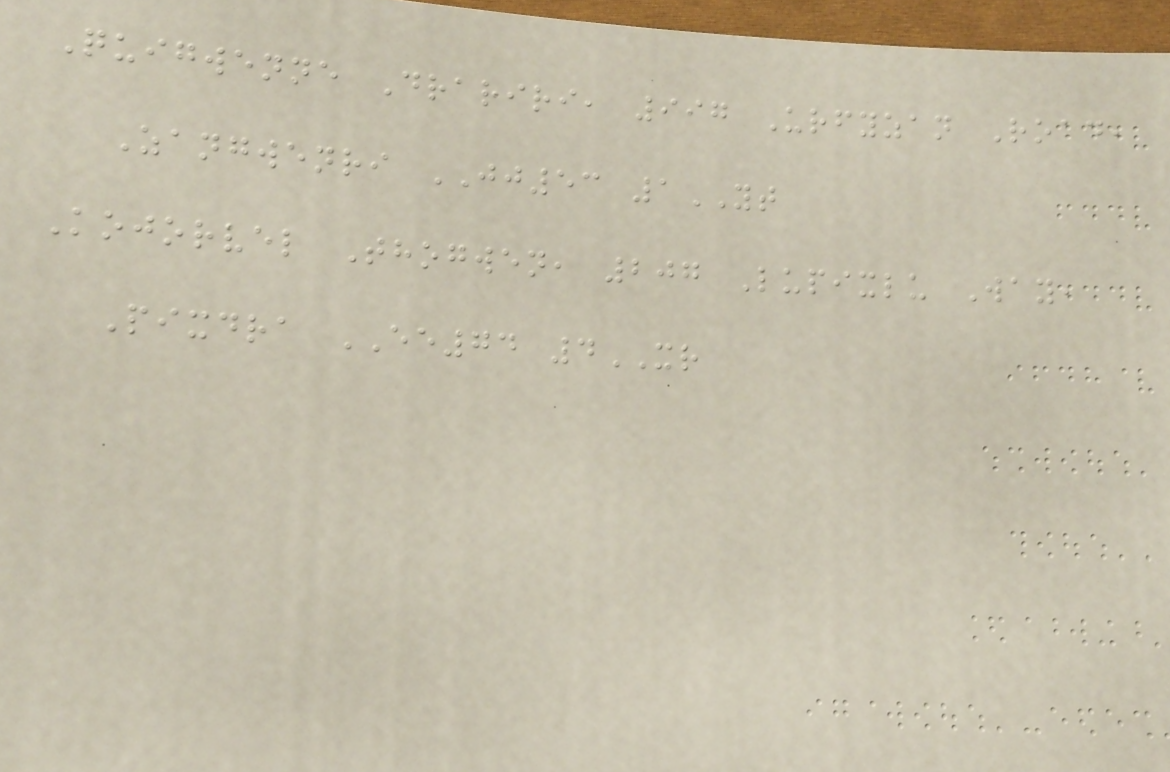Quigwenne Drariri, 997 Urfyzan Road,
Zangwenri JJ53 1YT
Kojorvel Thogwen, 207 Lupixlu Way,
Pixdra EE74 4XR
